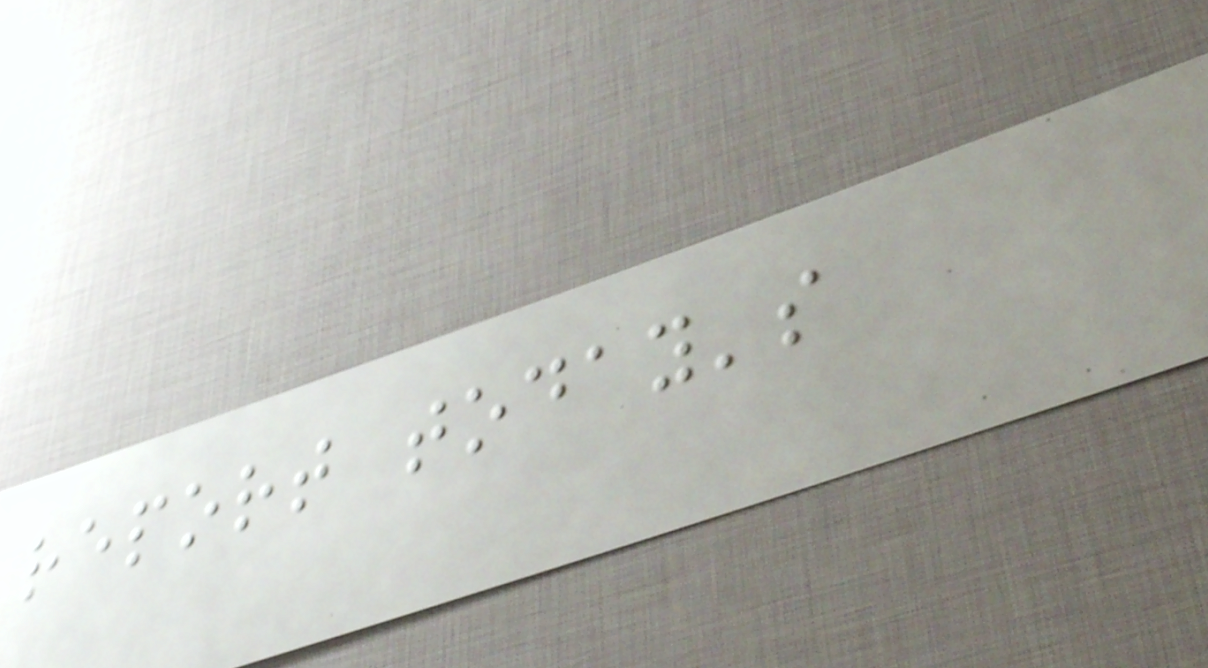report today's
